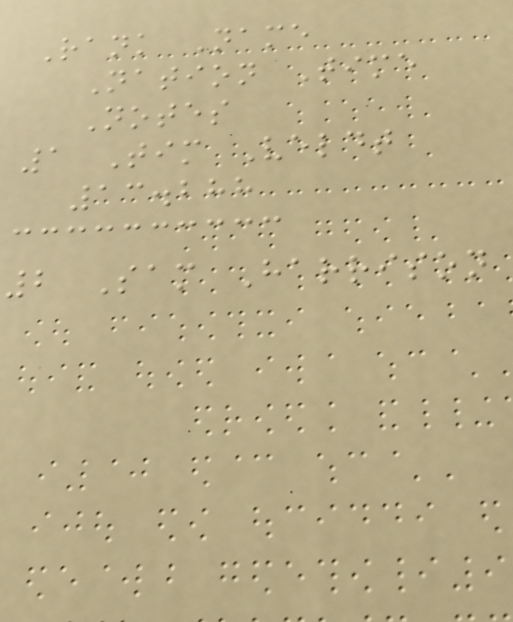Rank Name
Nation Time
Notes
1 Tim Veldt
13.288
2 Sam Harrison
